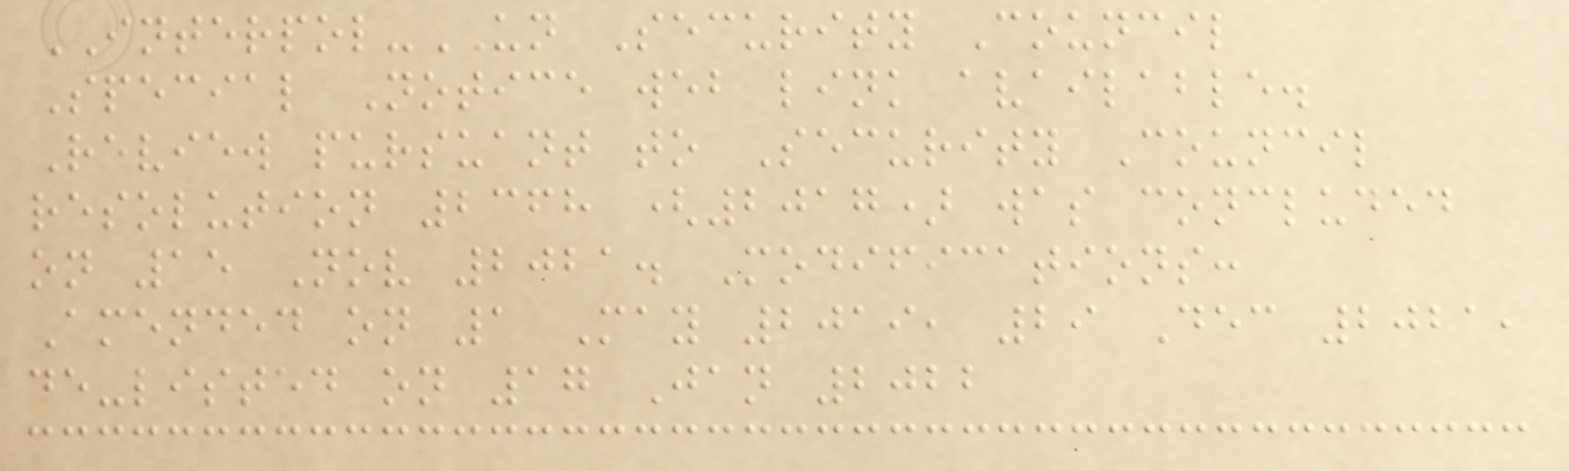INTERPOL-UN Security Council
Special Notice web link available.
Review pursuant to Security Council
resolution 2368 (2017) was concluded
on 15 Nov 2021. Modifications:
Amended on 1 May 2019, 29 Dec 2021,
de-listed on 17 Jan 2022
